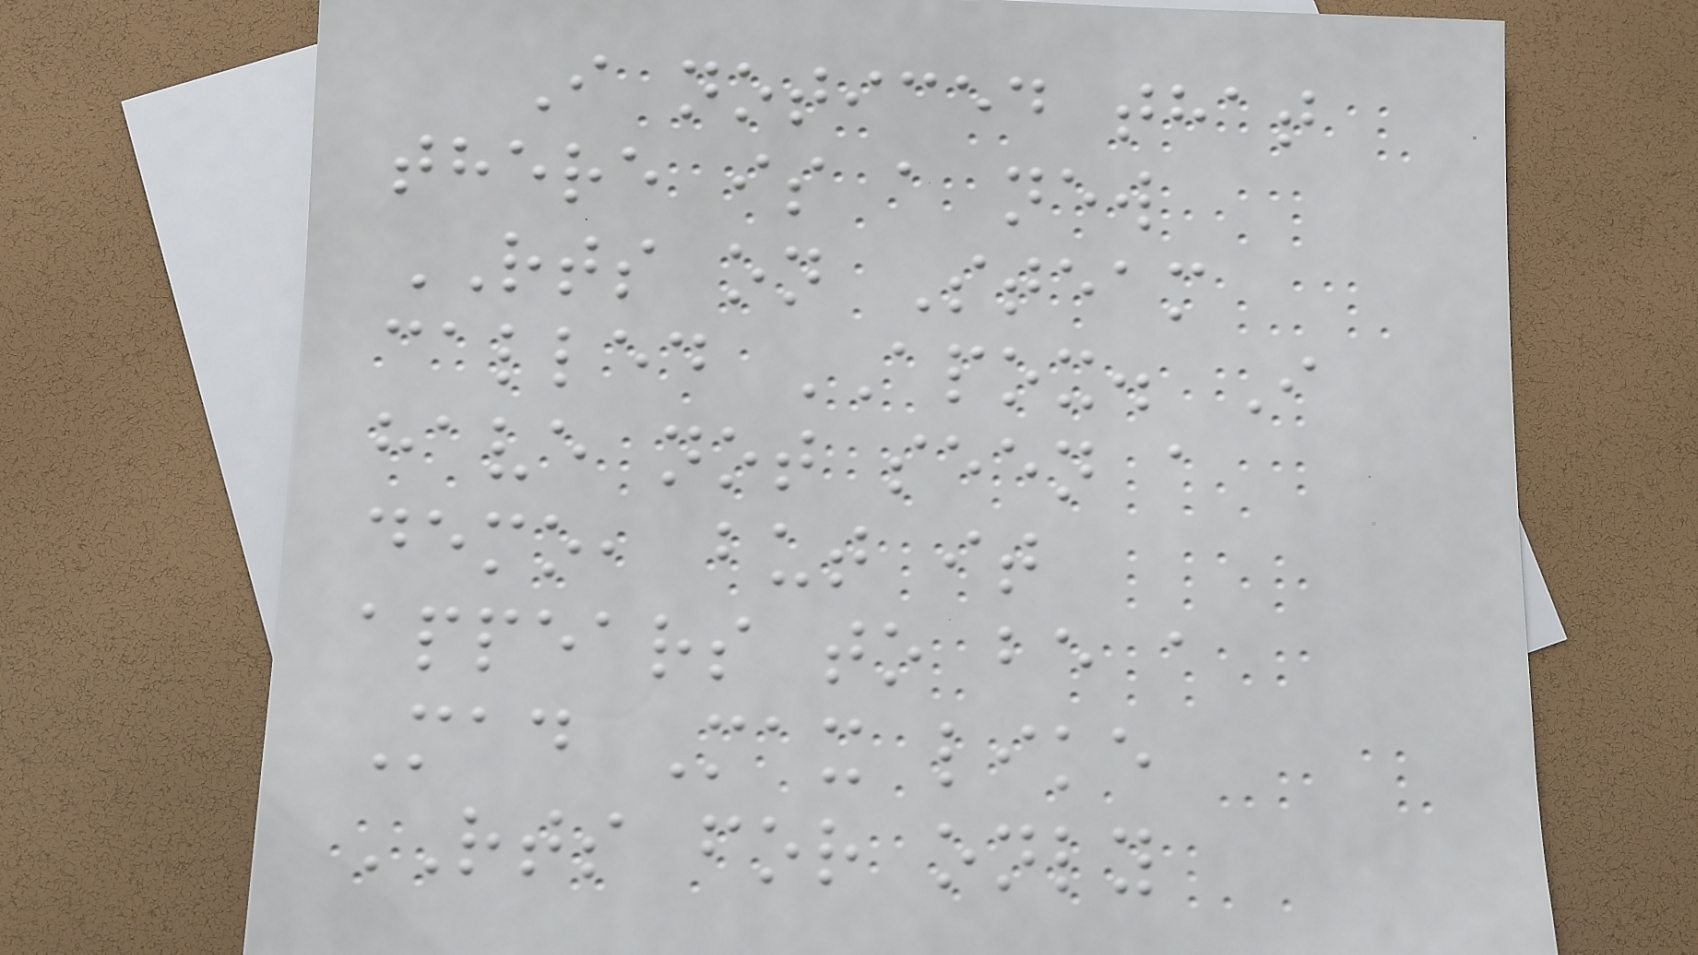I noticed that
there is a new
RTS on Steam
called APOX. I
have not seen a
demo, but it
appears to be a
Mad Max like
RTS for only
